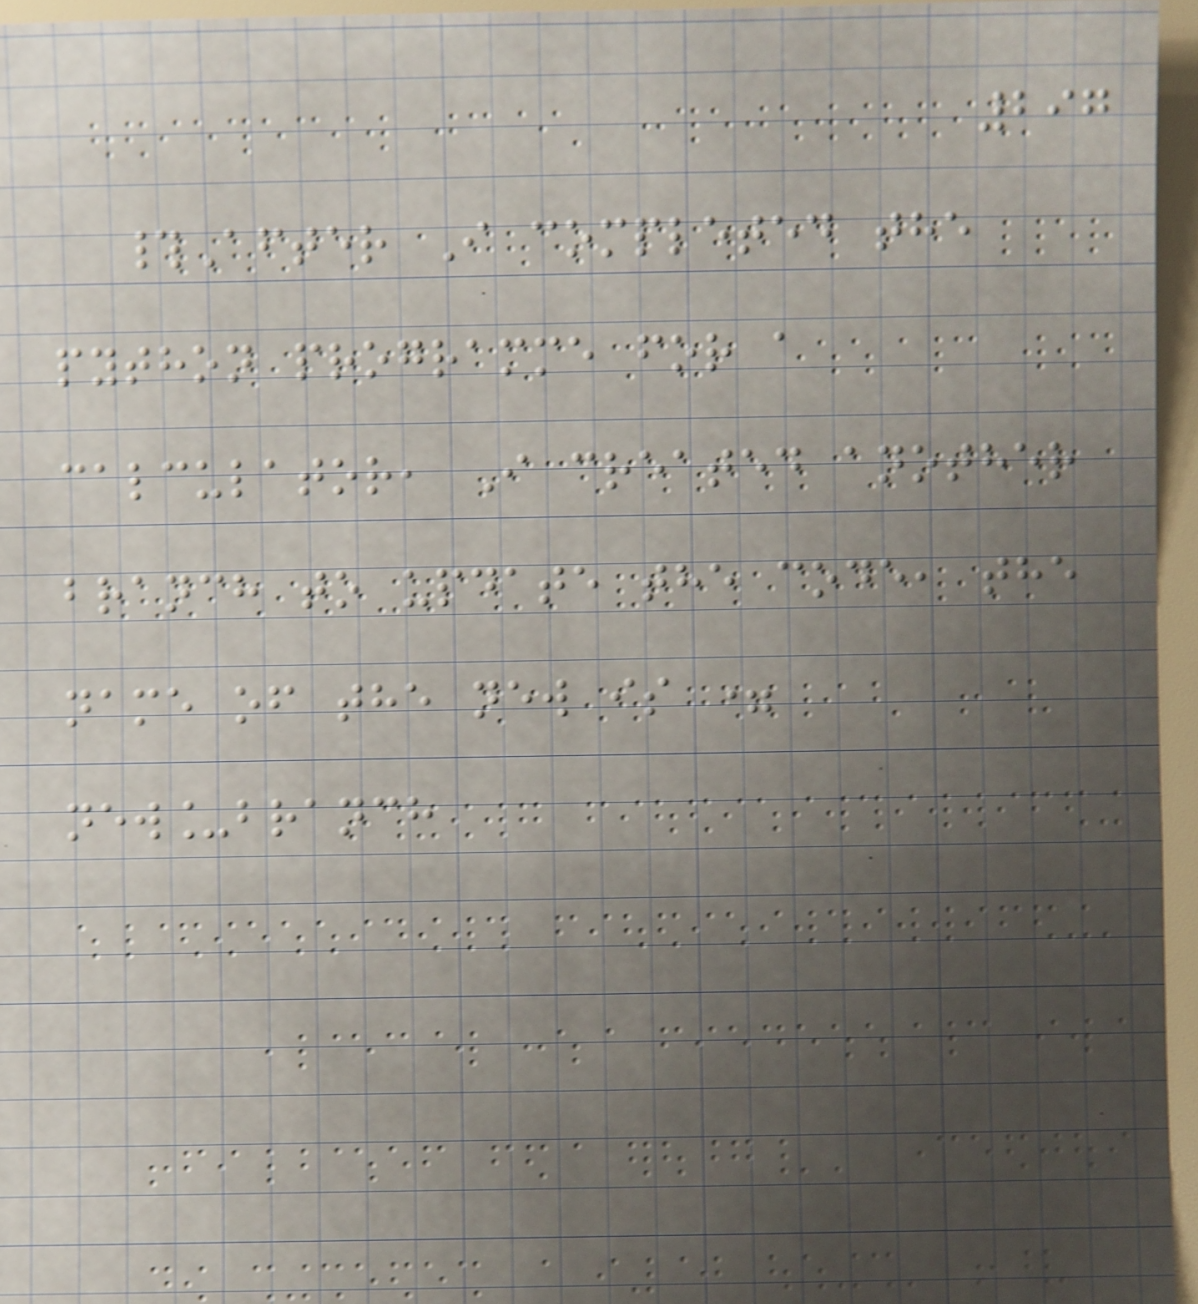297
#After I completed the
python programme for a
calculator, I created another
branch to update the code, the
name of the new is =
new_branch
